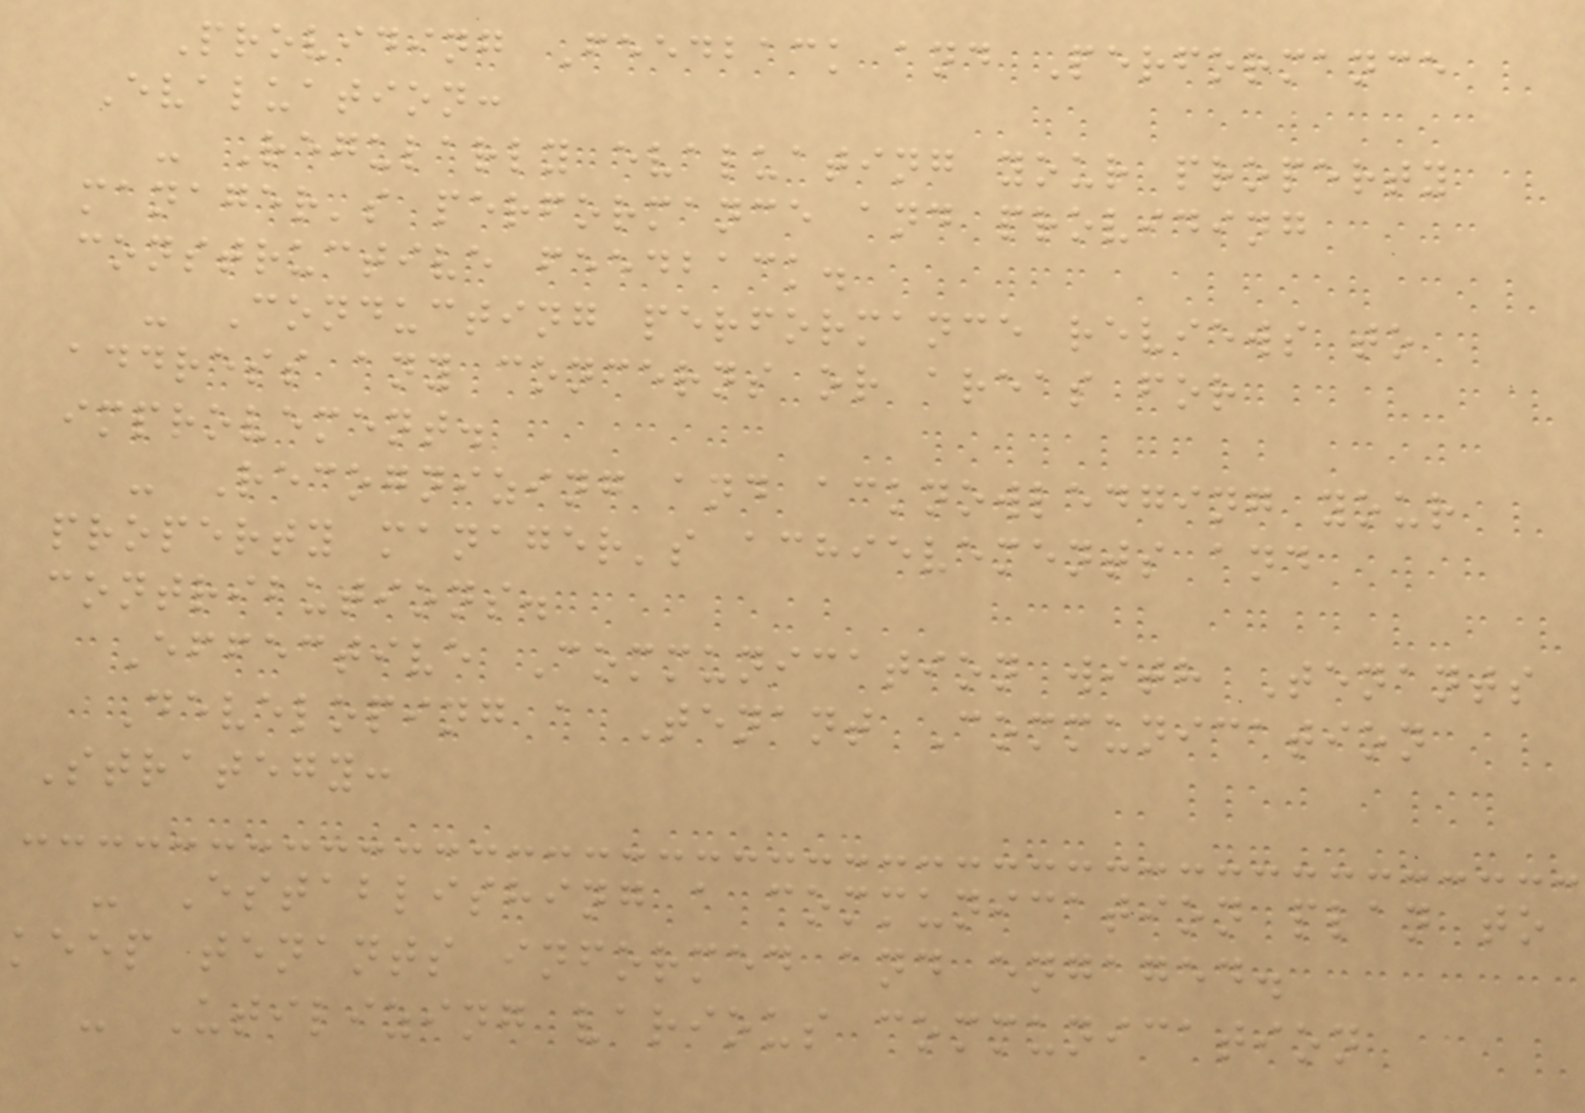Providing Feedback and Performance
Evaluation:
- Regularly evaluating your property
manager's performance and providing
constructive feedback.
- Conducting performance reviews to
address any concerns or areas for
improvement.
- Recognizing and acknowledging your
property manager's achievements and
contributions.
Effective Communication with Tenants
Developing a Tenant Communication
Strategy:
- Establishing a communication plan to
keep tenants informed and engaged.
- Utilizing various communication
